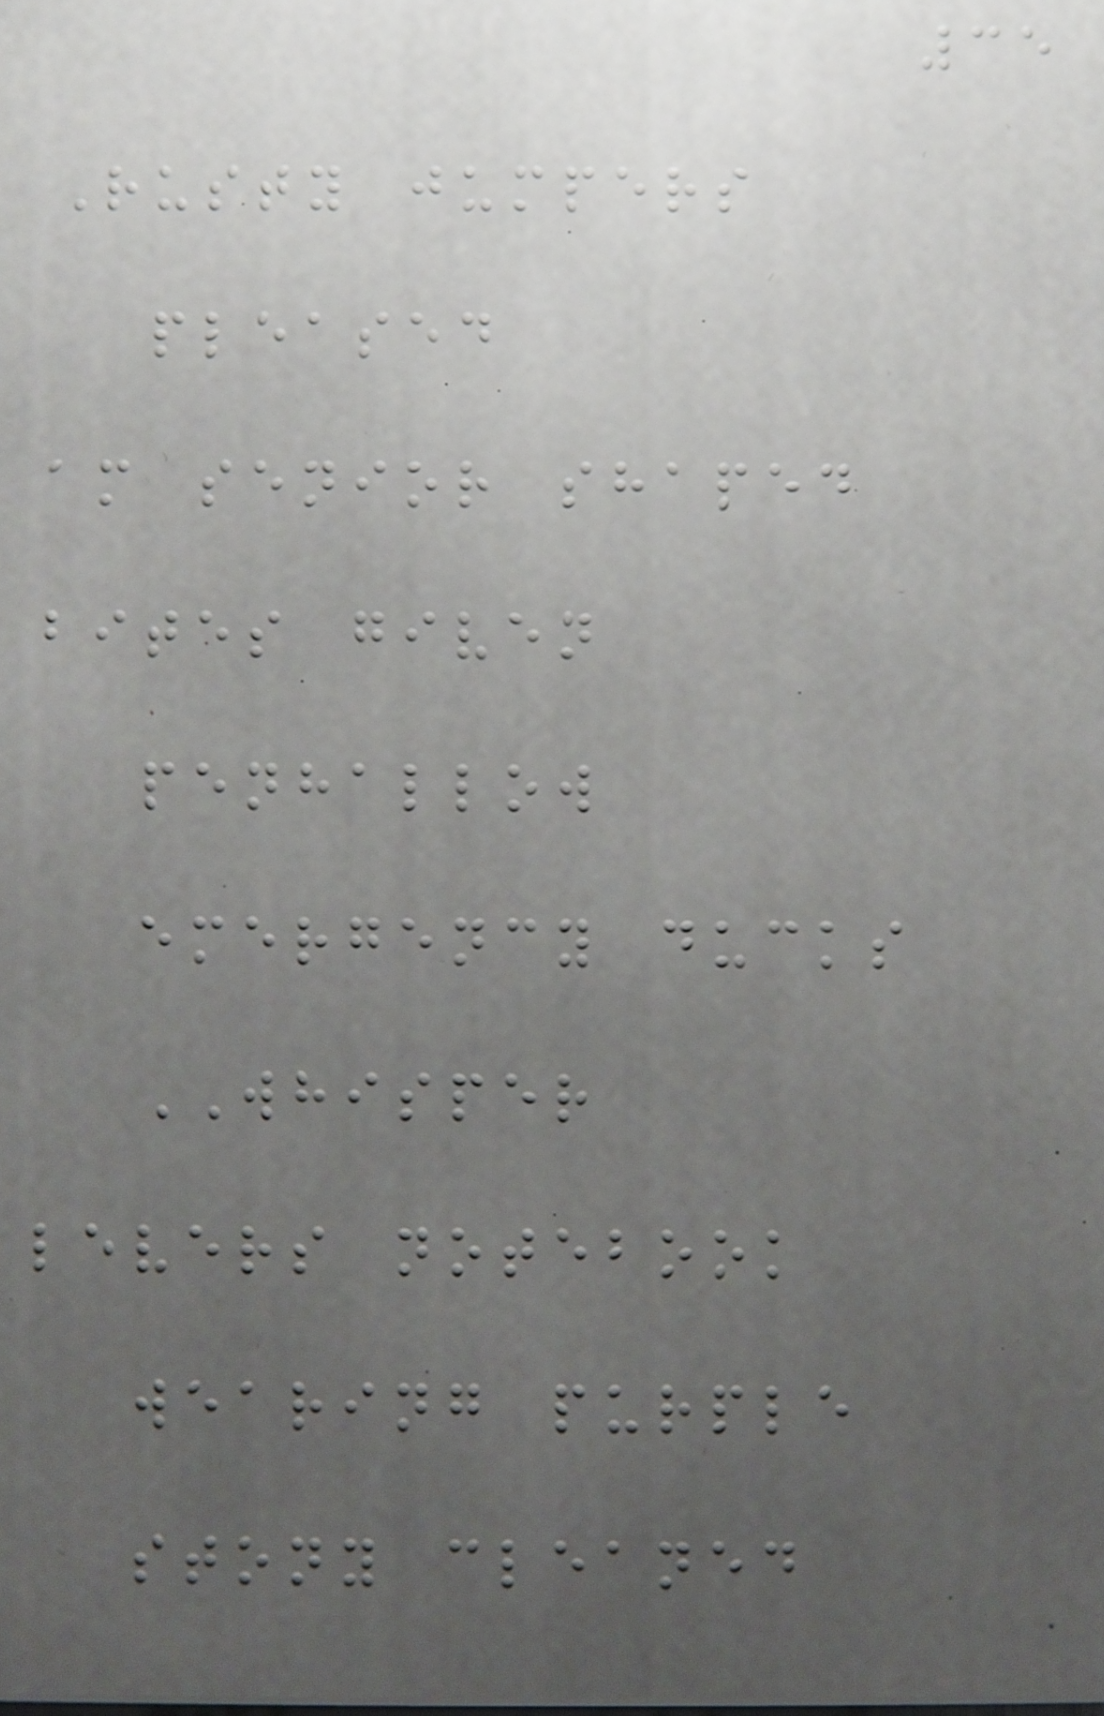35
Rusty jumpers
pleased
am senior shaped
bites given
penhallow
emergency ducks
WHISPER
levers notebook
wearing purple
stony cleaned
